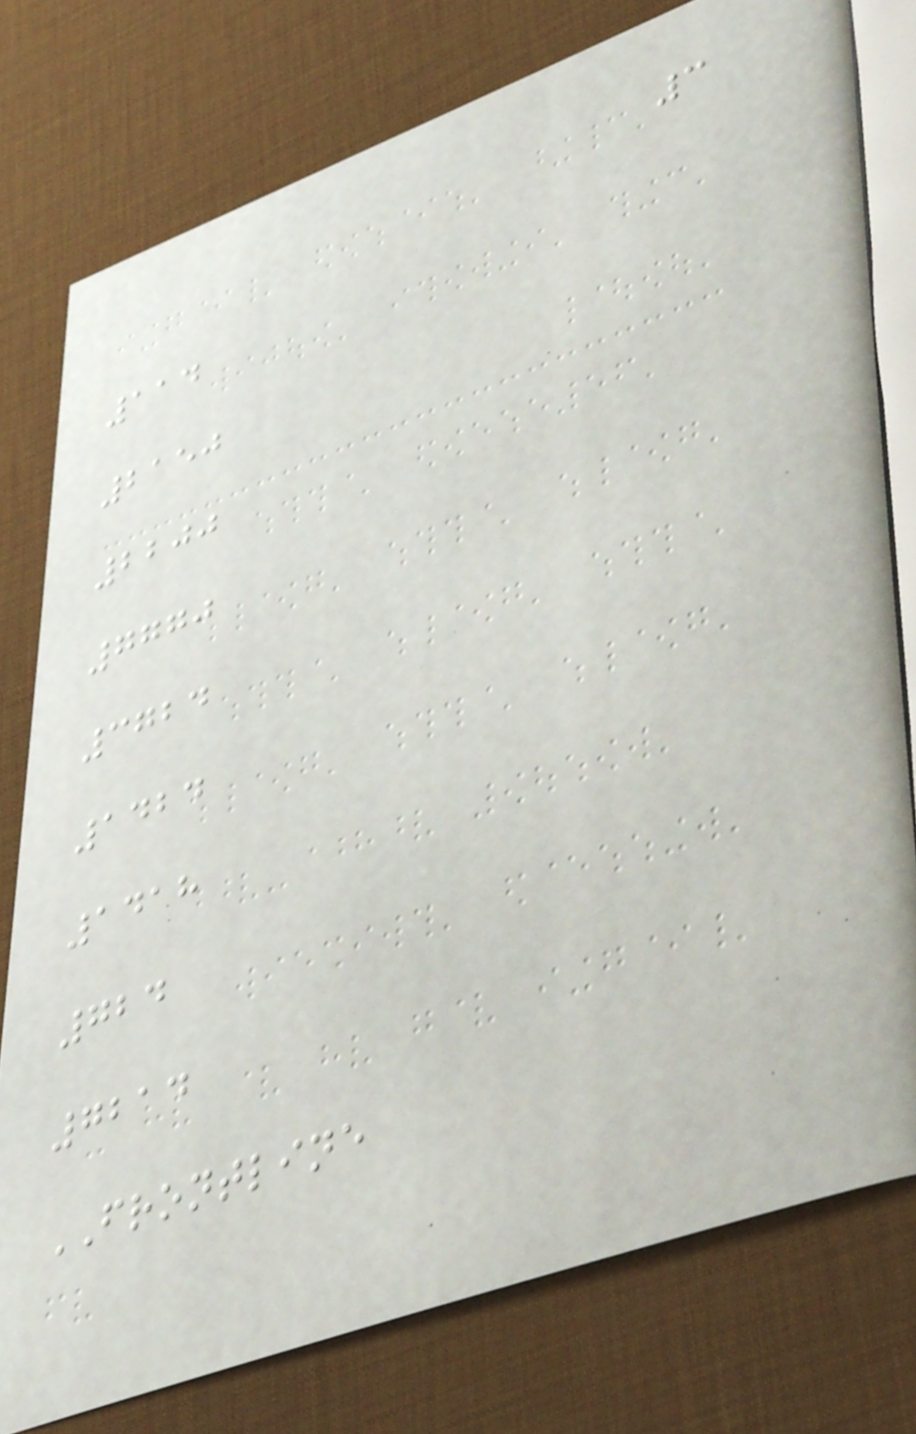3
114
2150
2200
7770
3724
1424
1418
724
7214
FRONTLINE
